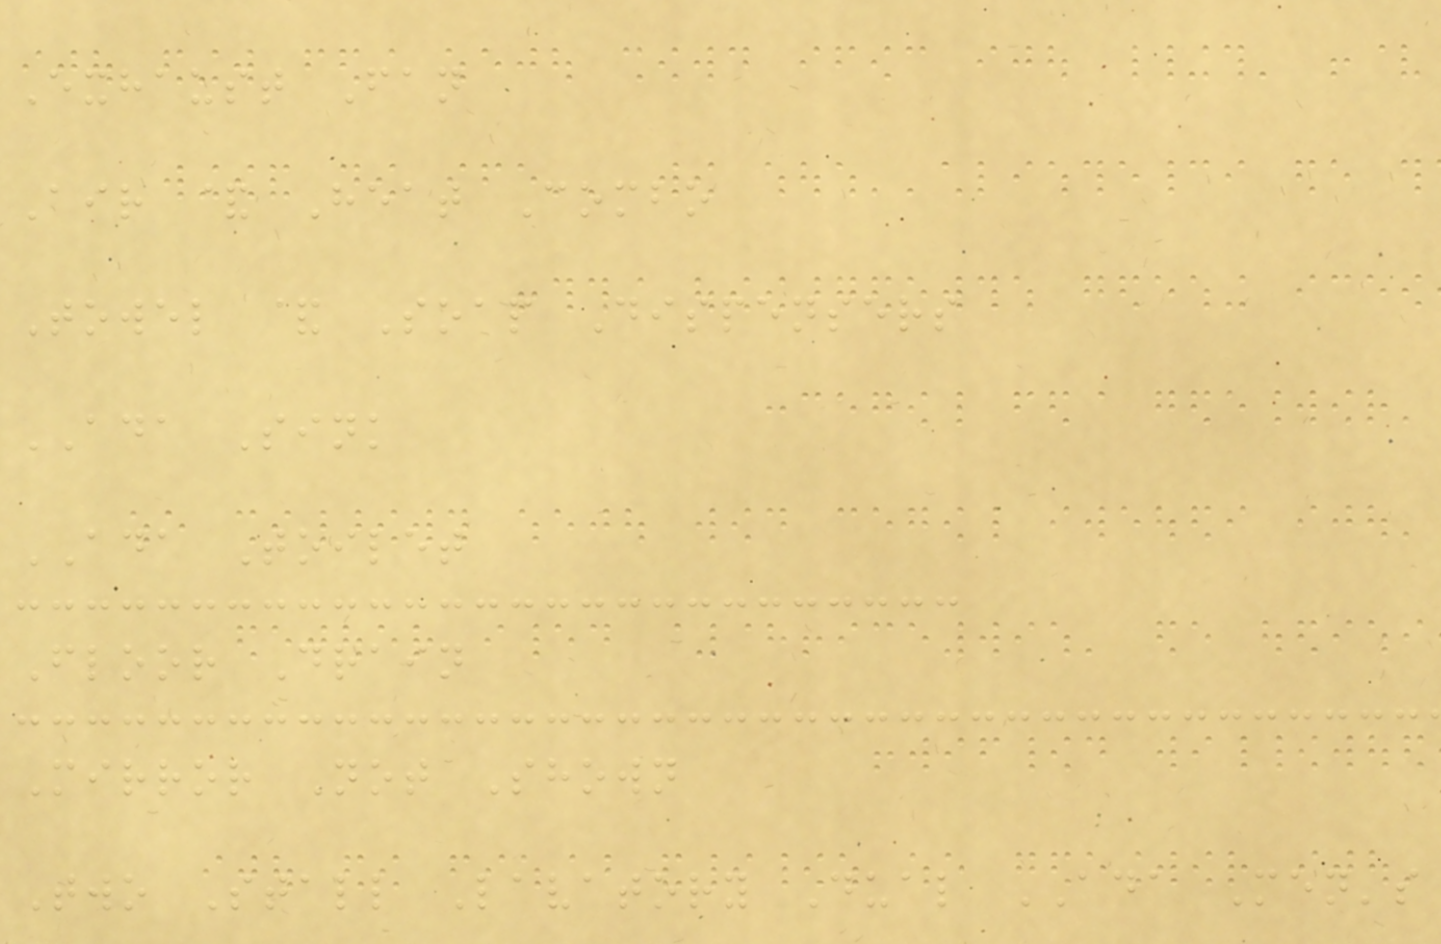Exhaust Fan
Air & Heat Combo
Towel & Soap Dispensers
ADA Sink
ADA Toilet
Floor Drain
Mirror Not Shown
Two Stall Lavatory Dual ADA Men's
